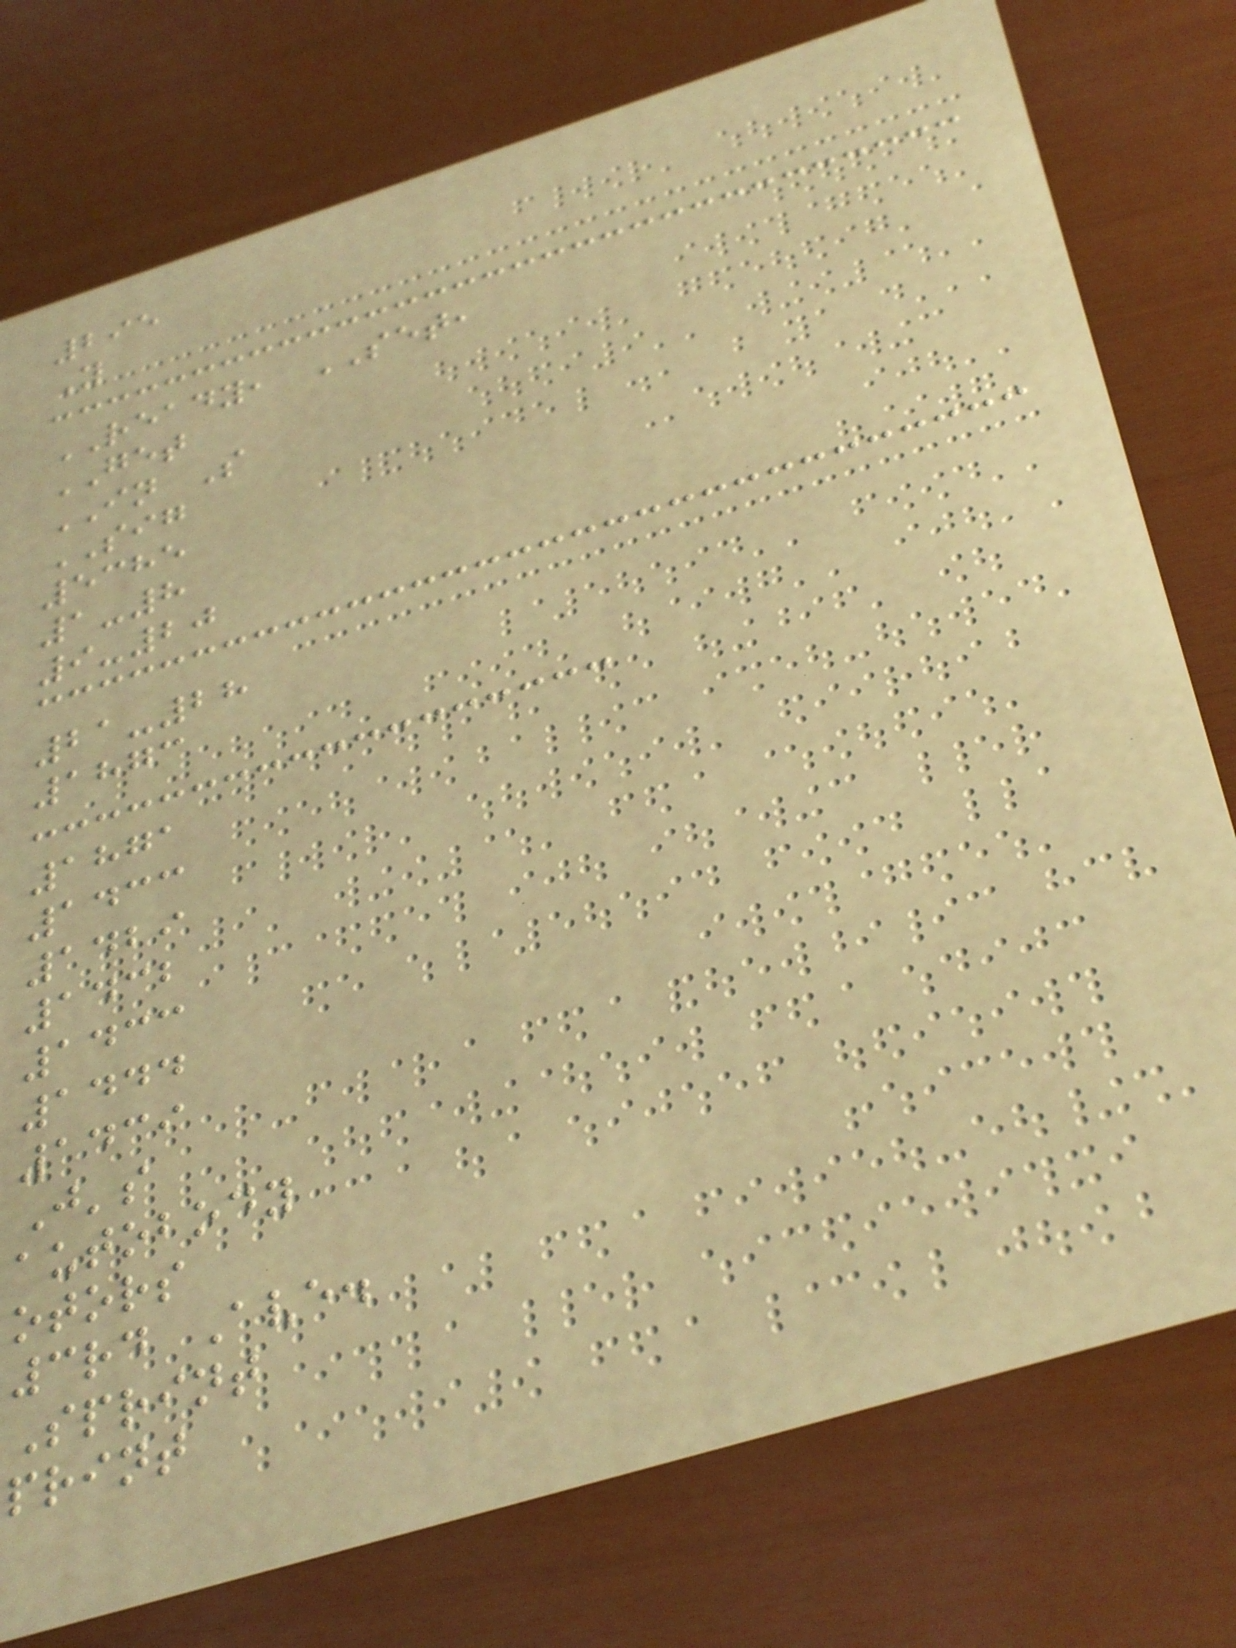295
Y
READY, SET,
GET
IN S
SIG
5385
1-8
9-20
21-28
1873
1871
1433
1429
1432
1433
1444
1439
J's
autobody
otors
3rd Ave.
Sprint
print
